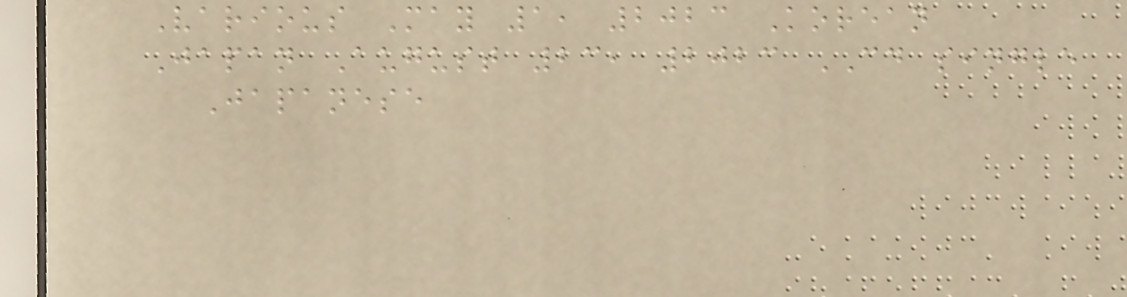Various May 1, 2023 Korean
Japan August 23, 2023 CD single
Japanese
